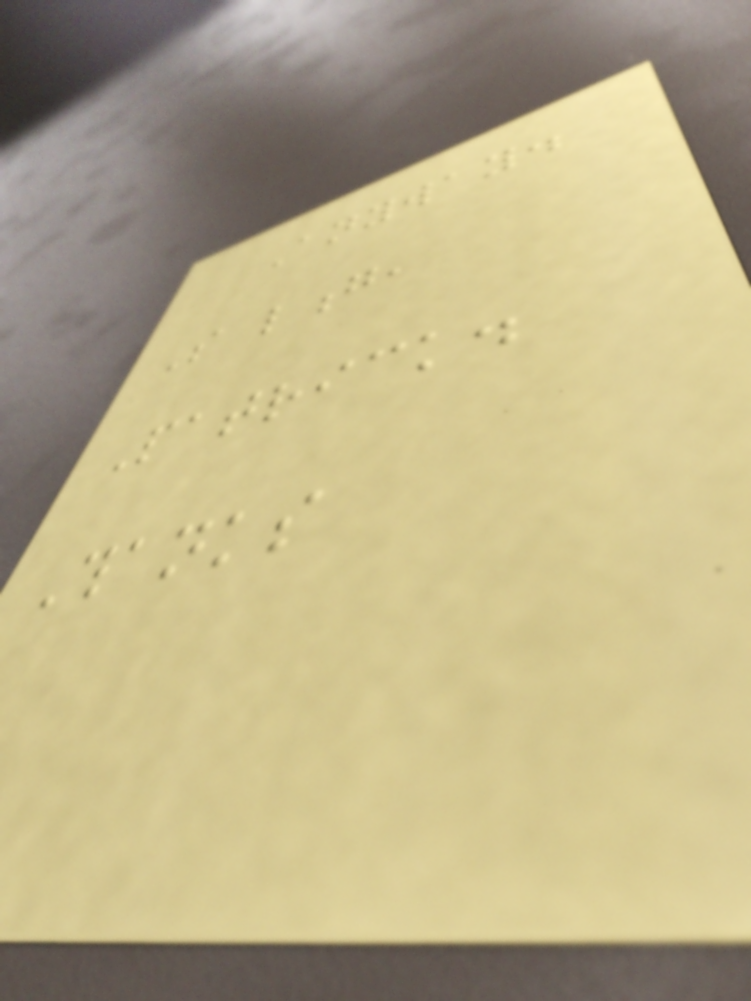Anyway.
So long,
Patrick.
Thanks
